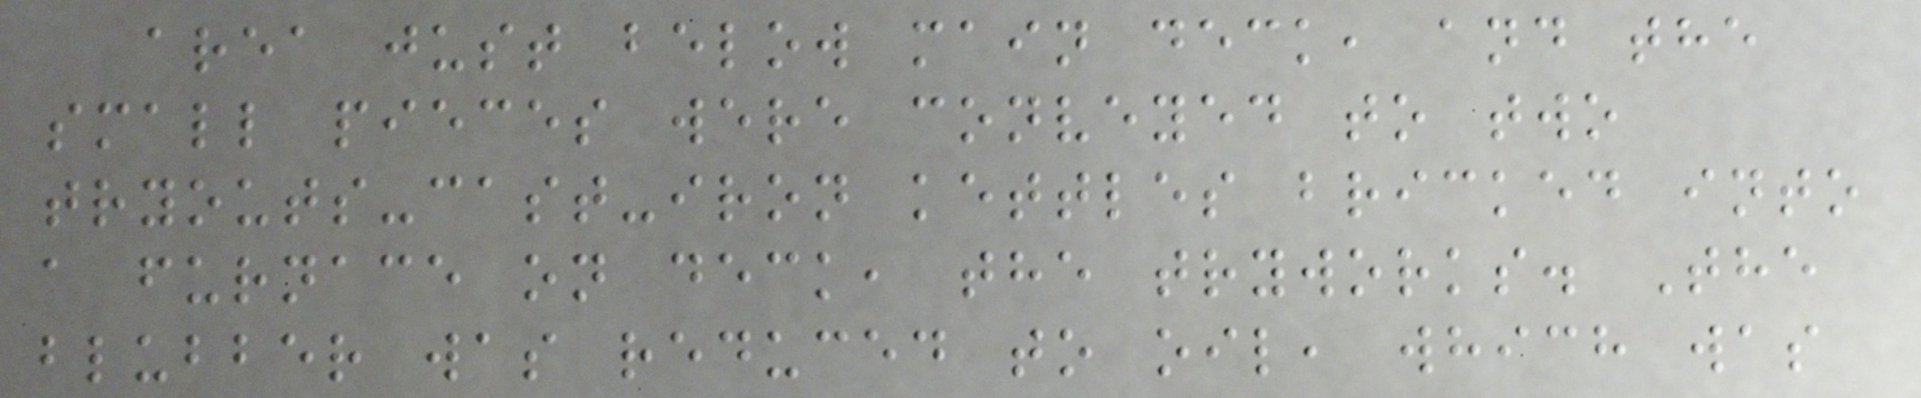area just below main deck, and the
small pieces were conveyed to two
tryouts-cast-iron kettles bricked into
a furnace on deck, the tryworks. The
blubber was reduced to oil, which was
